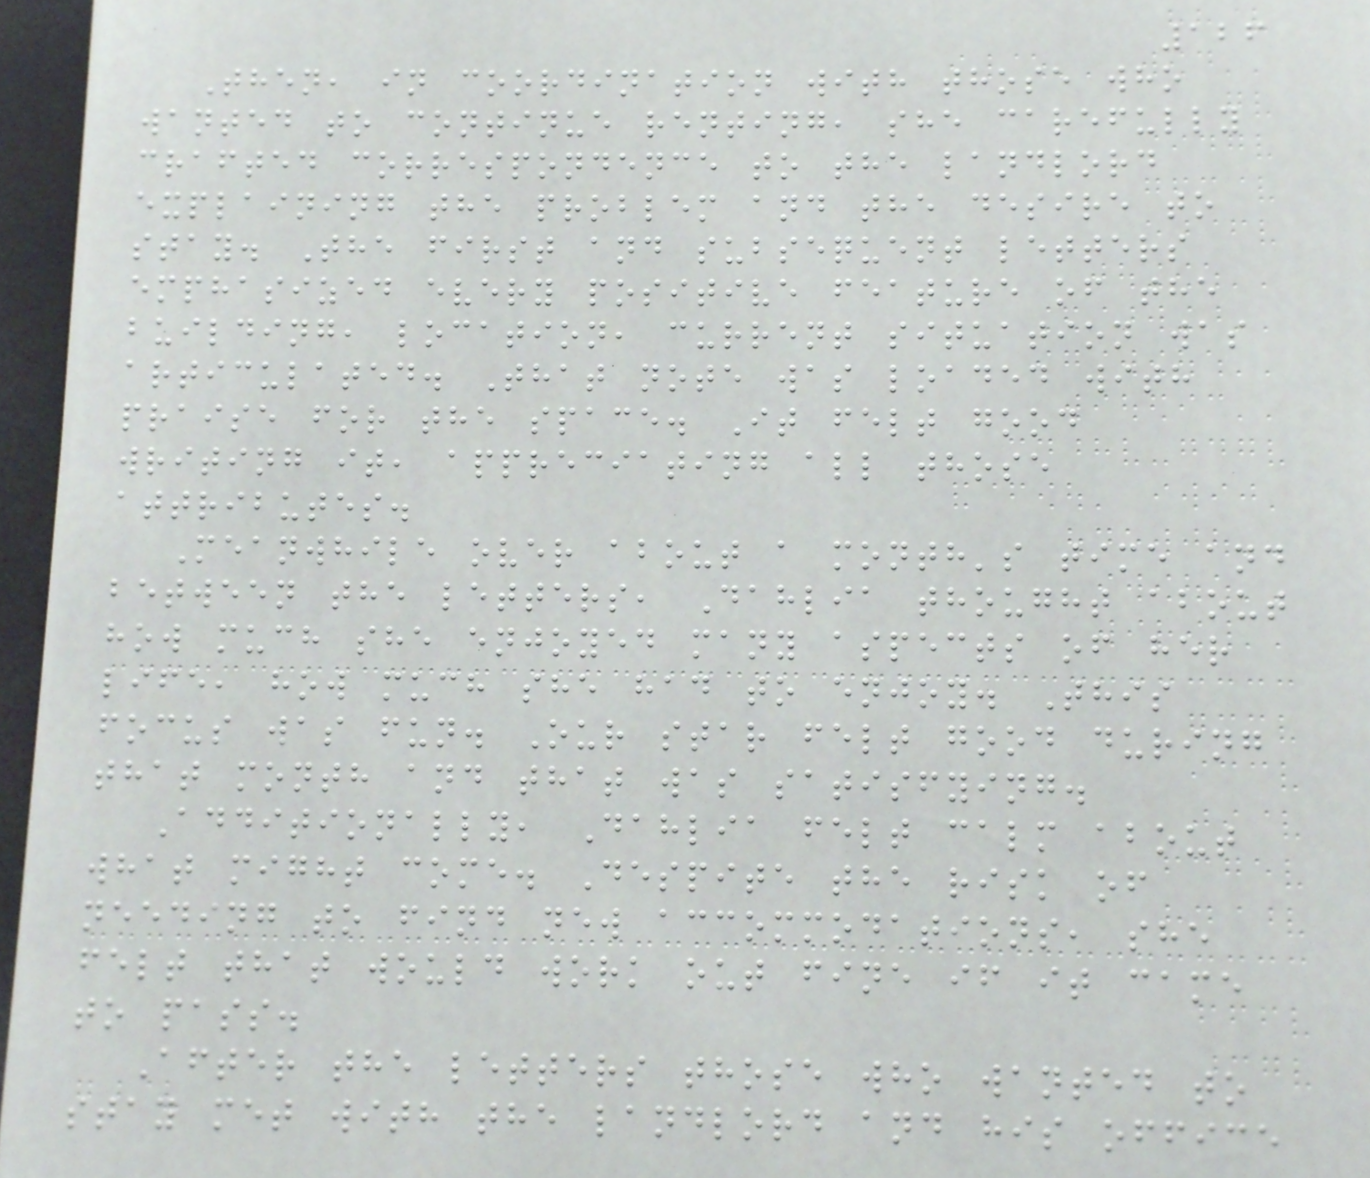126
Then, in coordination with those who
wanted to continue renting, she carefully
crafted correspondence to the landlord
explaining the problem and the desire to
stay. The first and subsequent letters
emphasized every positive feature of the
building, location, current situation was
articulated. That note was loaded with
praise for the space. It felt good
writing it, appreciating all those
attributes.
Meanwhile over about a month's time and
between the letters, Dahlia thought about
how much she enjoyed many aspects of her
life, how much she had to enjoy. This
focus was fun. Our star felt good during
that month and that was satisfying.
Additionally, Dahlia felt calm about
what might come. Despite the risk of
needing to find new accommodations, she
felt that would work out fine if it came
to pass.
After the letters those who wanted to
stay met with the landlord and his office
